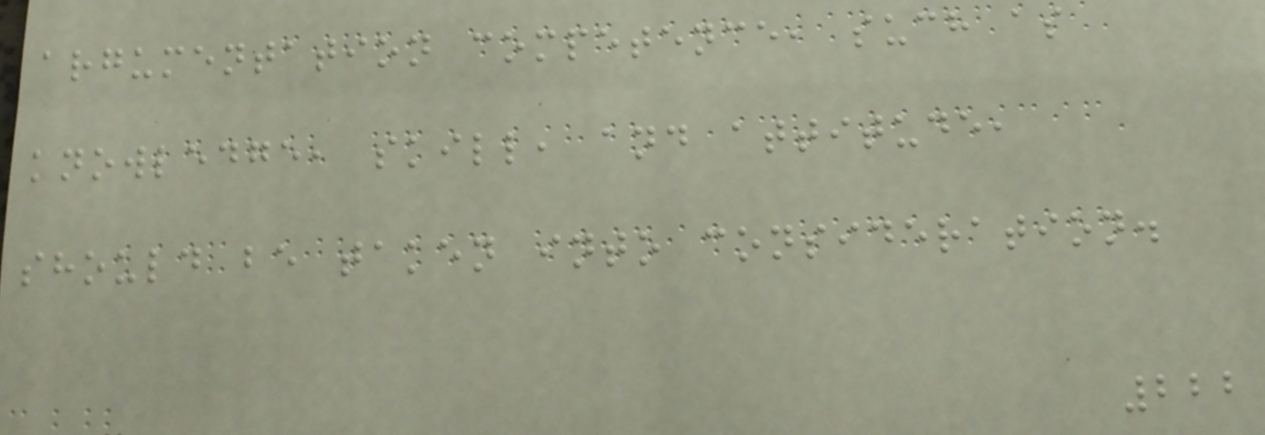argumentation competence, such as
knowledge, skill, and attitude,
should be taken into consideration.
222
